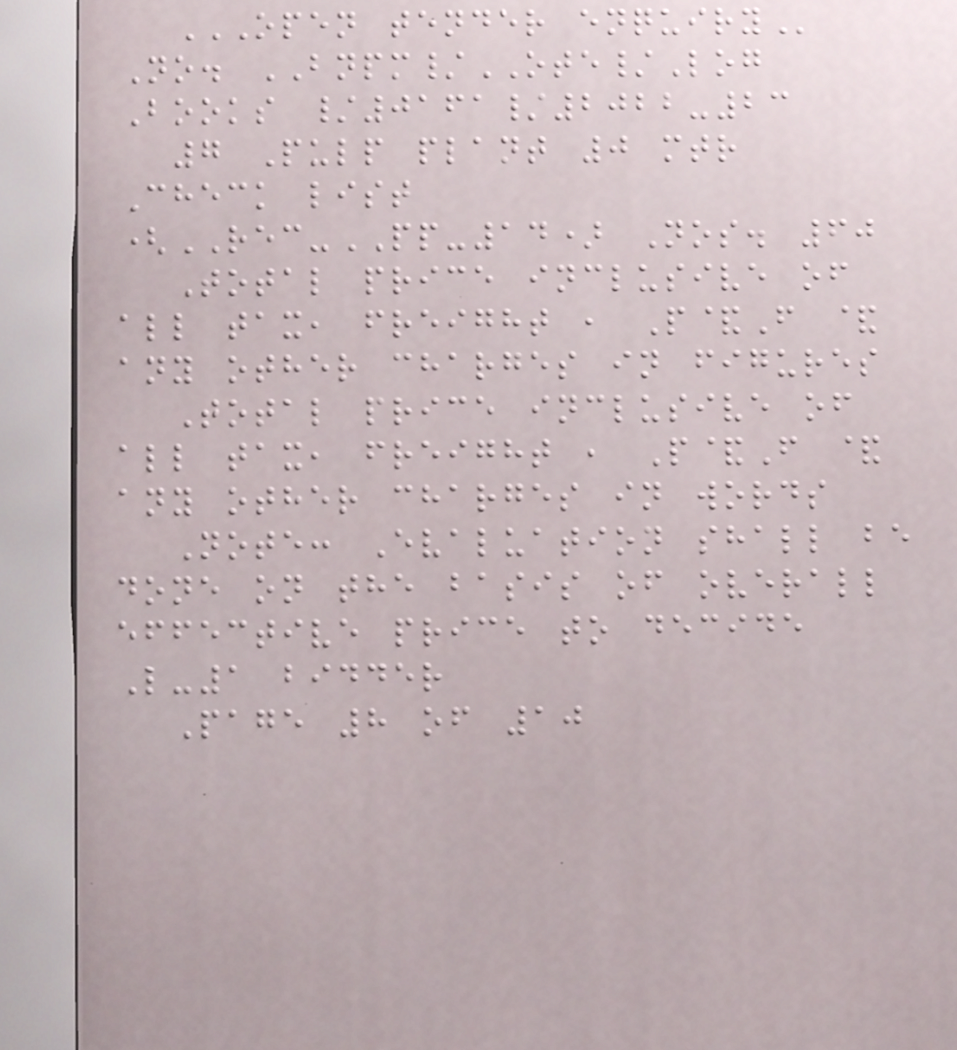OPEN TENDER ENQUIRY
No. BNPM/OTE/Log
Books /0161/2022-23
7 Pulp plant 0 mtr
Check list
(REC-PP-14) Nos. 60
Total price inclusive of
all tax, freight , P&F &
any other charges in figures
Total price inclusive of
all tax, freight , P&F &
any other charges in words
Note: Evaluation shall be
done on the basis of overall
effective price to decide
L-1 bidder
Page 8 of 10
